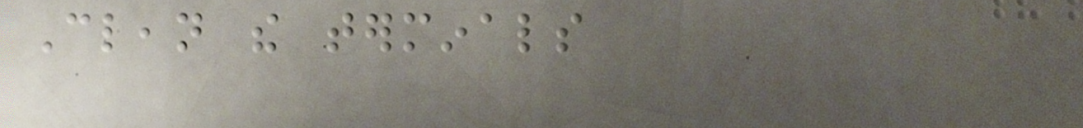Clean the terminals
